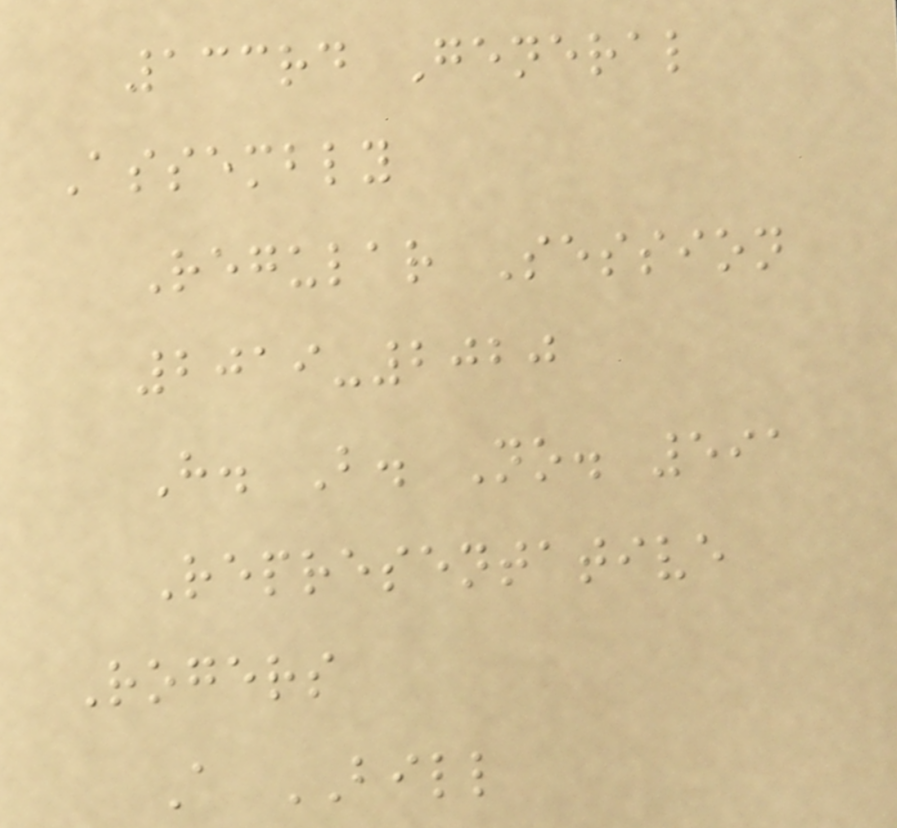133rd General
Assembly
Regular Session
2019-2020
H. B. No. 591
Representative
Rogers
A BILL
